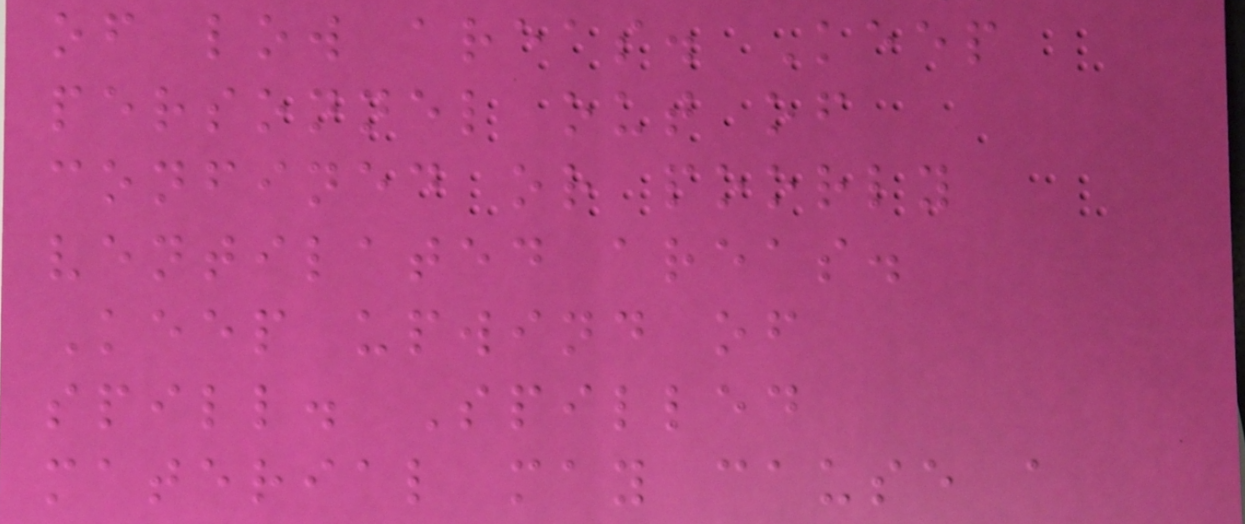of low areas. Keep
personnel out of
confined or poorly
ventilated areas.
Keep upwind of
spill. Spilled
material may cause a
